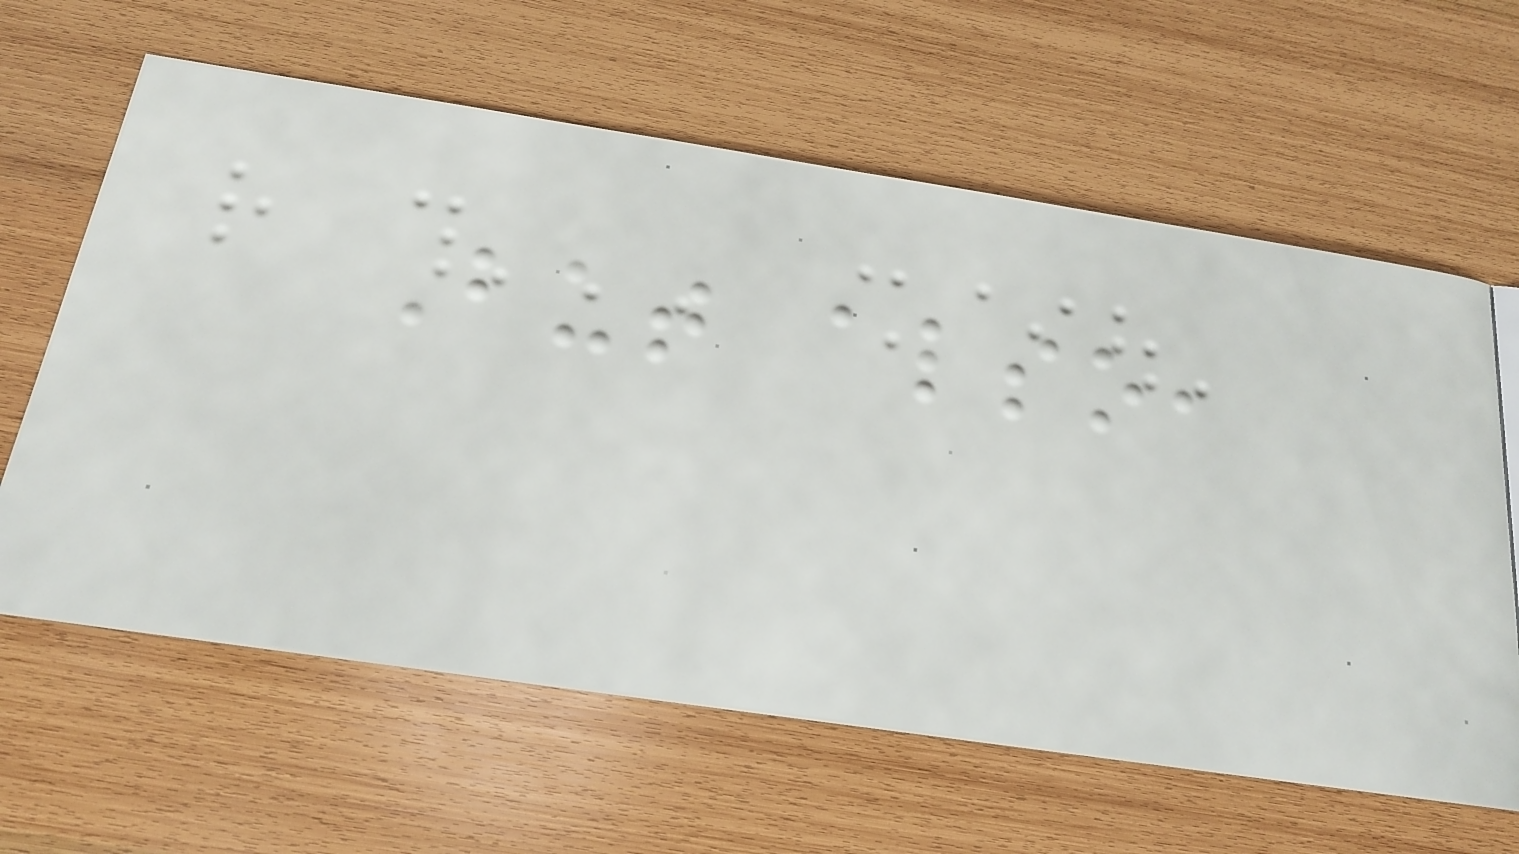But also,
